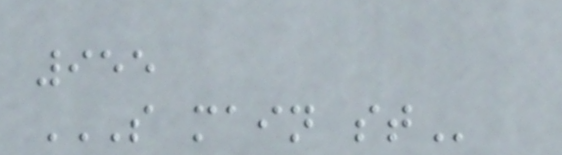955
S MAIN ST
